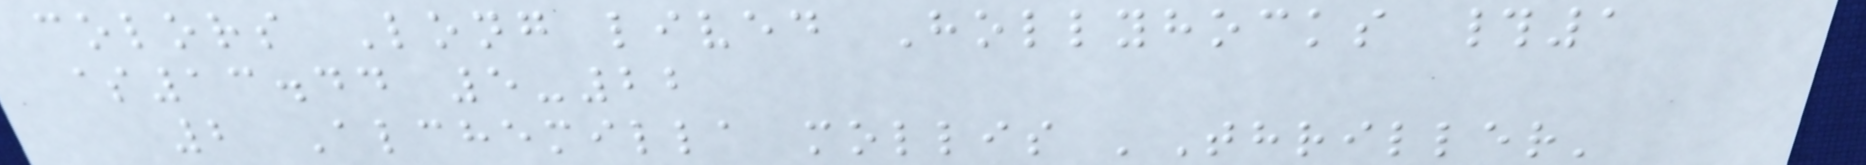colors Long lived Hollyhocks #1
$13.44 5-22
2 Alchemilla mollis 'Thriller'
